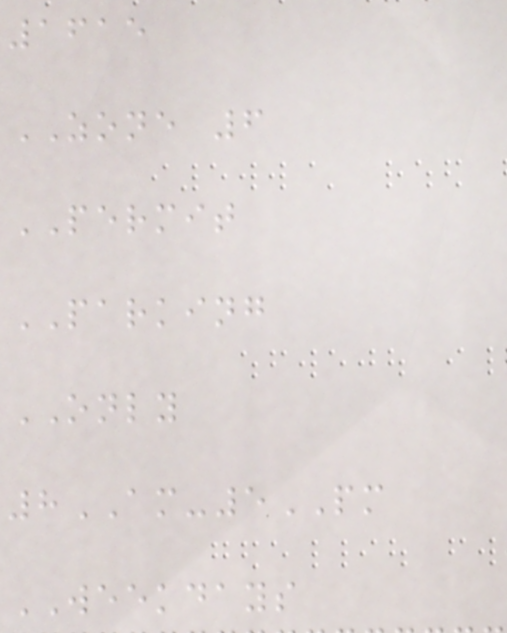1615
ZONE 6
PERMIT
PARKING
ONLY
8AM-5PM
WEEKDAYS
